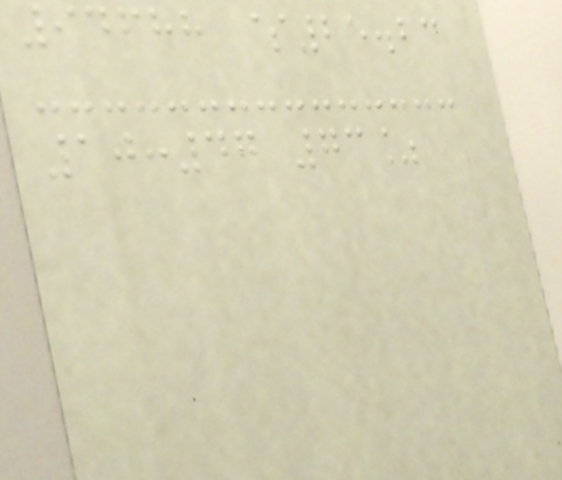94688 $25.23
10:47 73%
